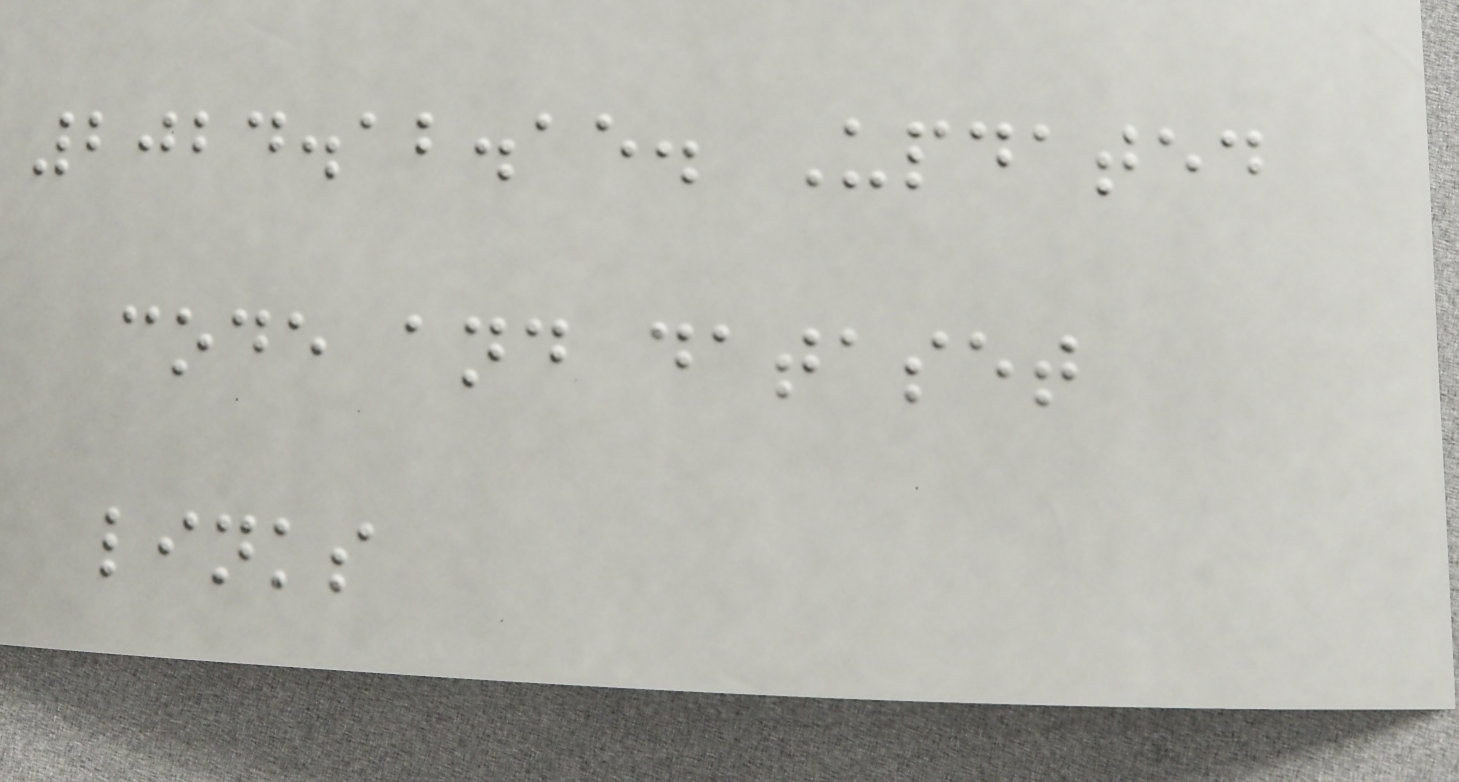2024.12.15. Updated
code and dataset
links
